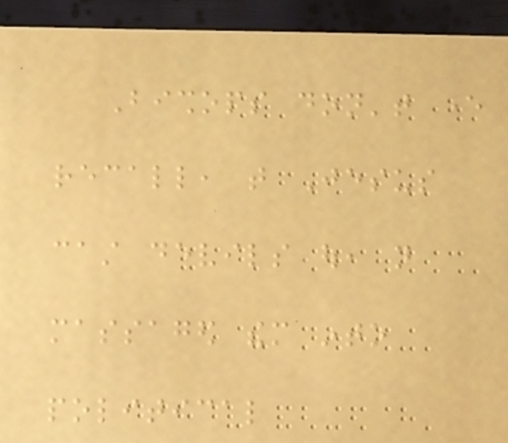Bishops don't ever
recall, that Jesus
cast devils out, not
massaged them into
political
